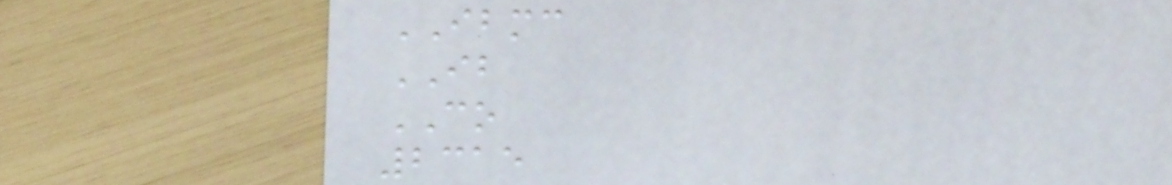IBMC
IB
CO
2315
